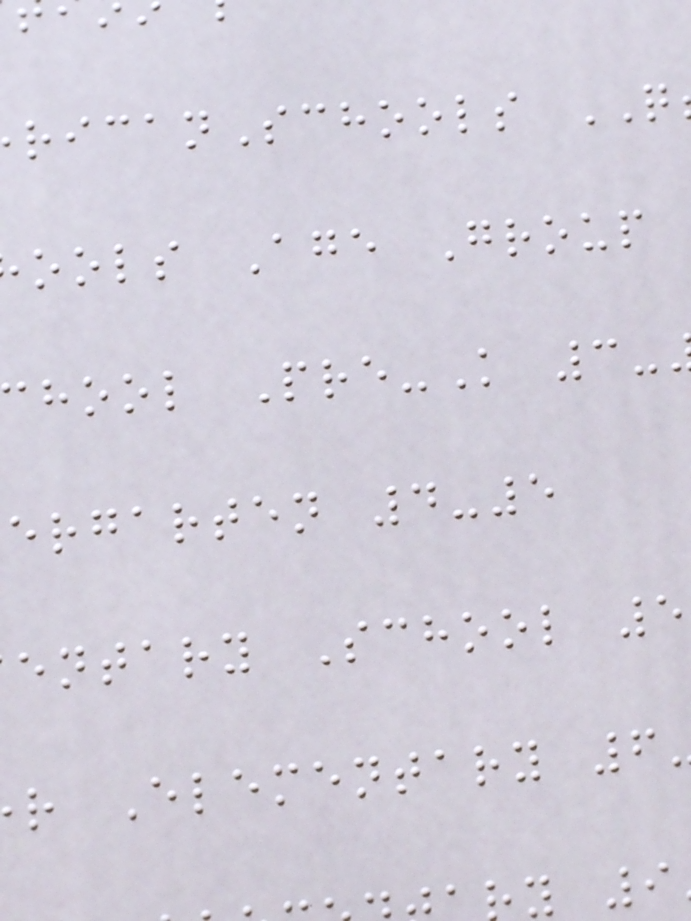ricanSchools
ools Age Group
hool Pre-K 3-
ergarten 4-5
entary School 5
r Elementary 6
